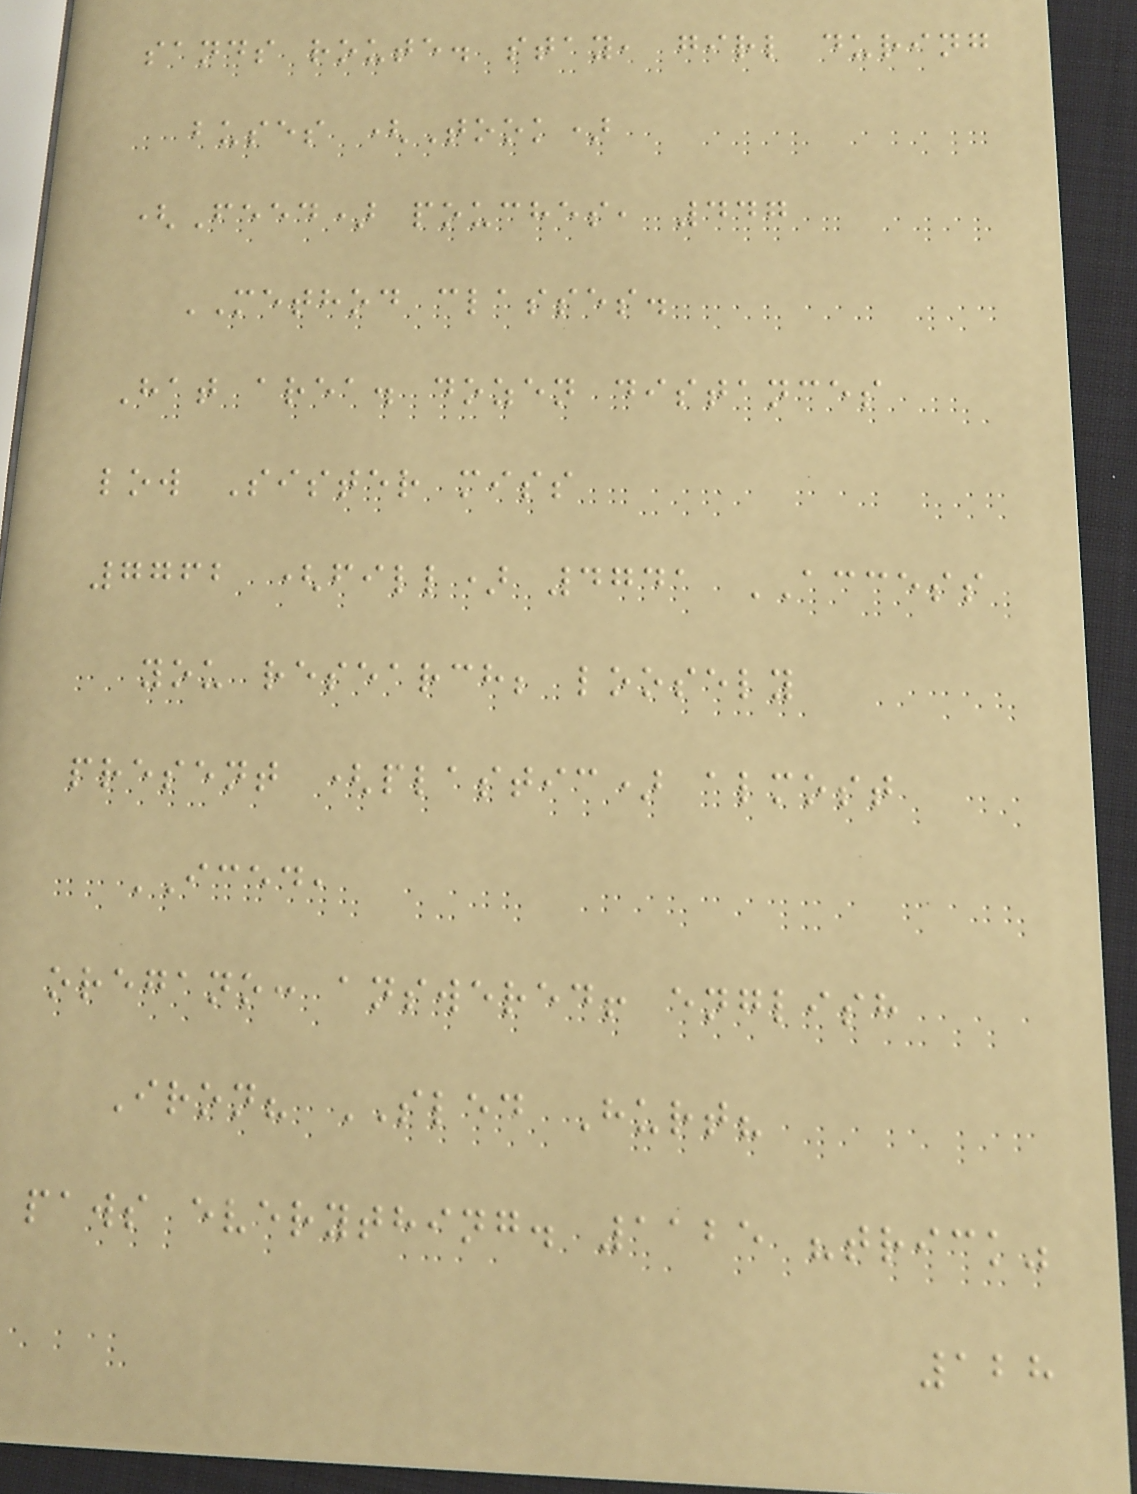sands route. stay, girl during
buses (Took)
(Feed) pouches, 447
METHOD classes.
Hat area. dozen distances
low Sister miss
7762 (fill) 4741 ACCESS
you research; loosely
present (plastic) almost
ICED,
oregano: answered! english
Iron? SLED Hurt?
paws everything. 1125 "trick"
128
